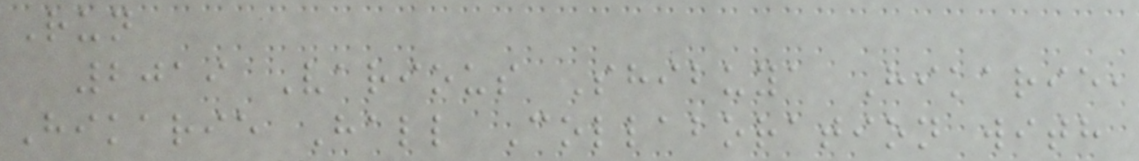Run
2019 Various Shibuya Hikarie,
Hikarie Hall Collaboration with
